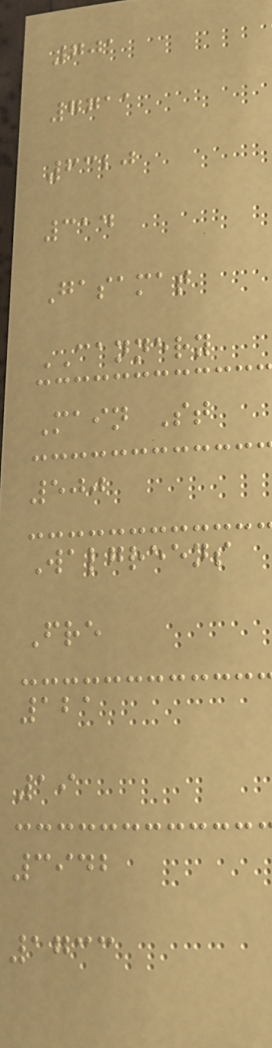701
7711
6320
314
Gasamat
CANNERY
Main St
500
Walgreens
Fre
121
19
3942
1733
